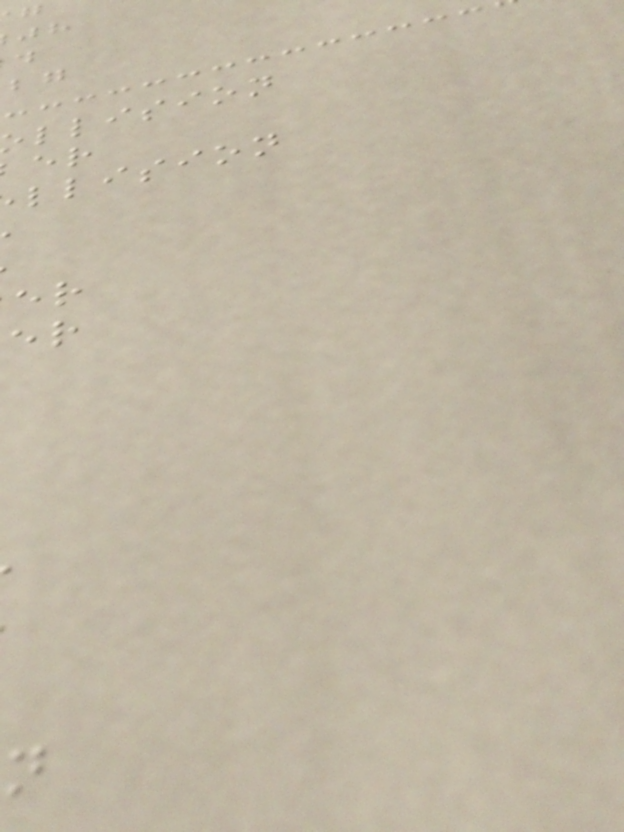llision
llision
